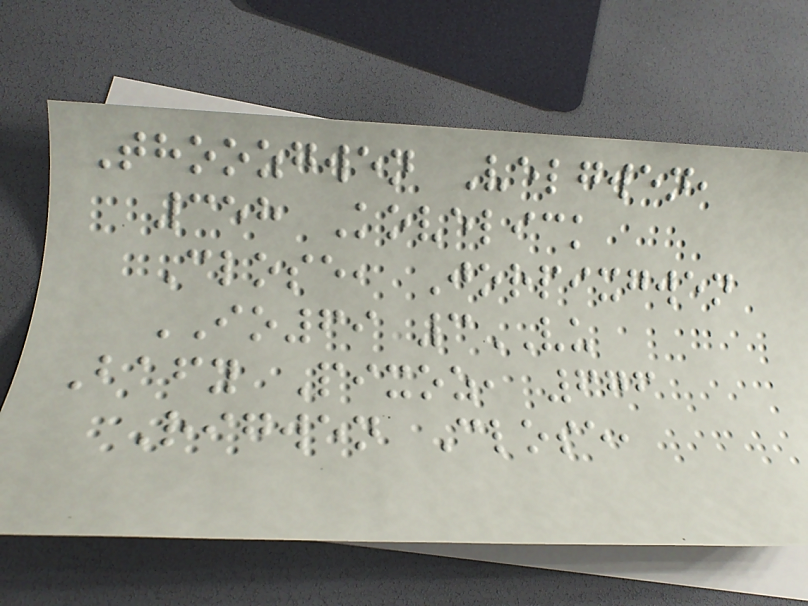Thoozgwen Velgwen,
358 Kovelick
Close, Jorpixgwen
IO69 3VU
Bafy Pixoz, 676
Rigwen Close,
